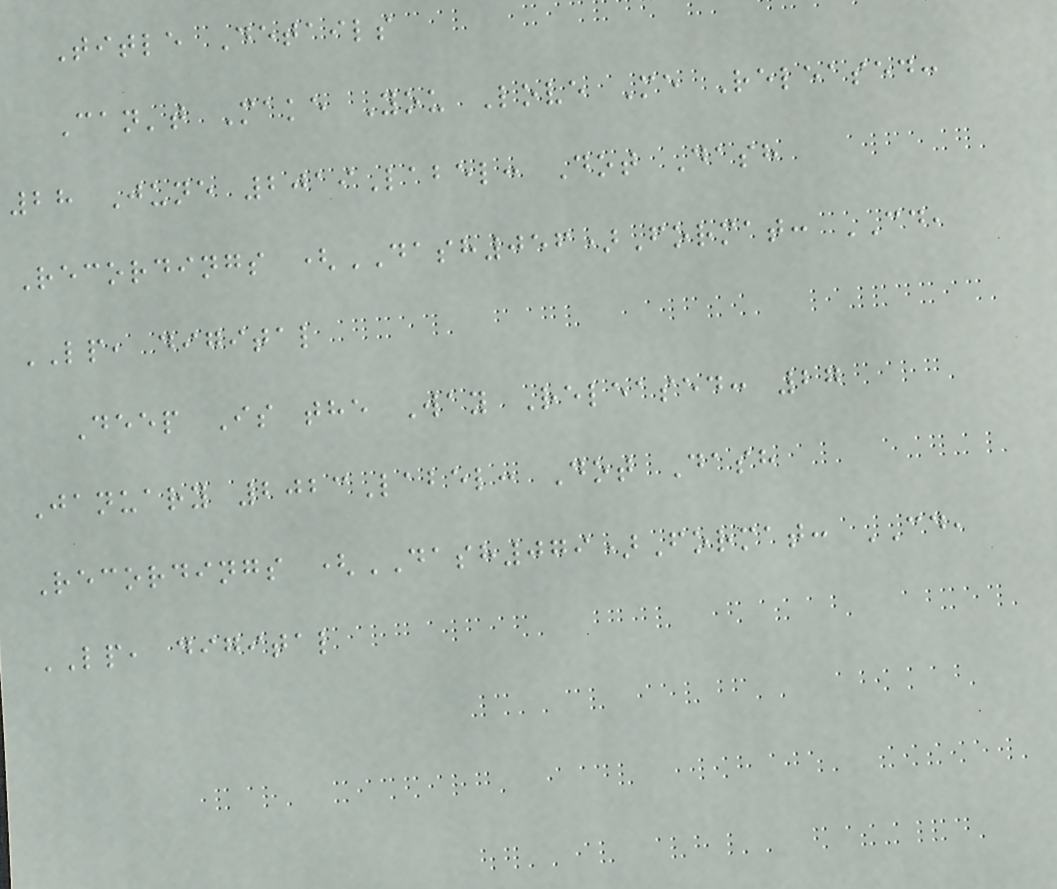Title Details
Can't Make You Love Me Released:
28 June 2019Label: Dot Dash
Recordings (DASH056)Format: CD,
LP, digital
Deep Is the Way Released: 27
January 2023Label: Dot Dash
Recordings (DASH079)Format: CD,
LP, digital
